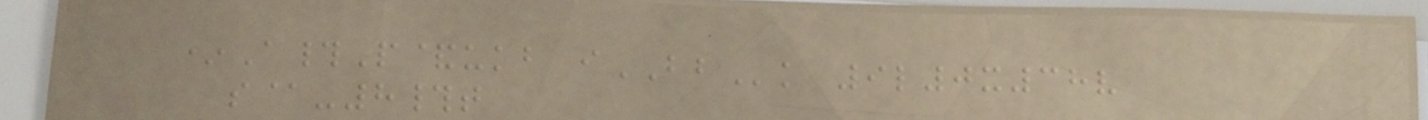*A#P&ukb iBBk 9l0x38v
s@-8#t
